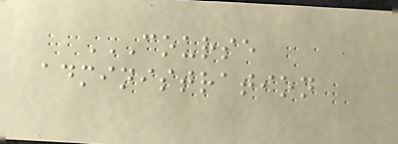COURSE
ADMINISTRATION
